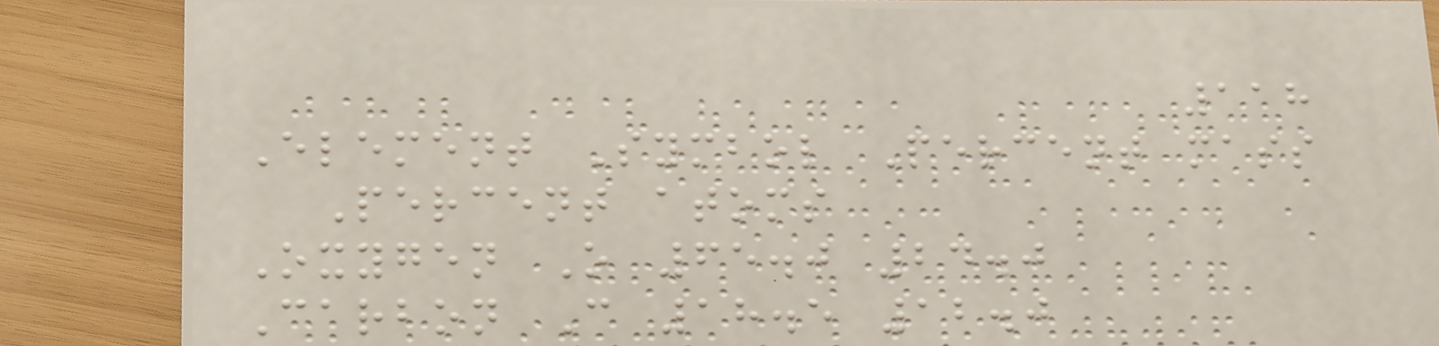118
Element Symbol Percent mass
Percent atoms
Oxygen O 65.0 24.0
Carbon C 18.5 12.0
